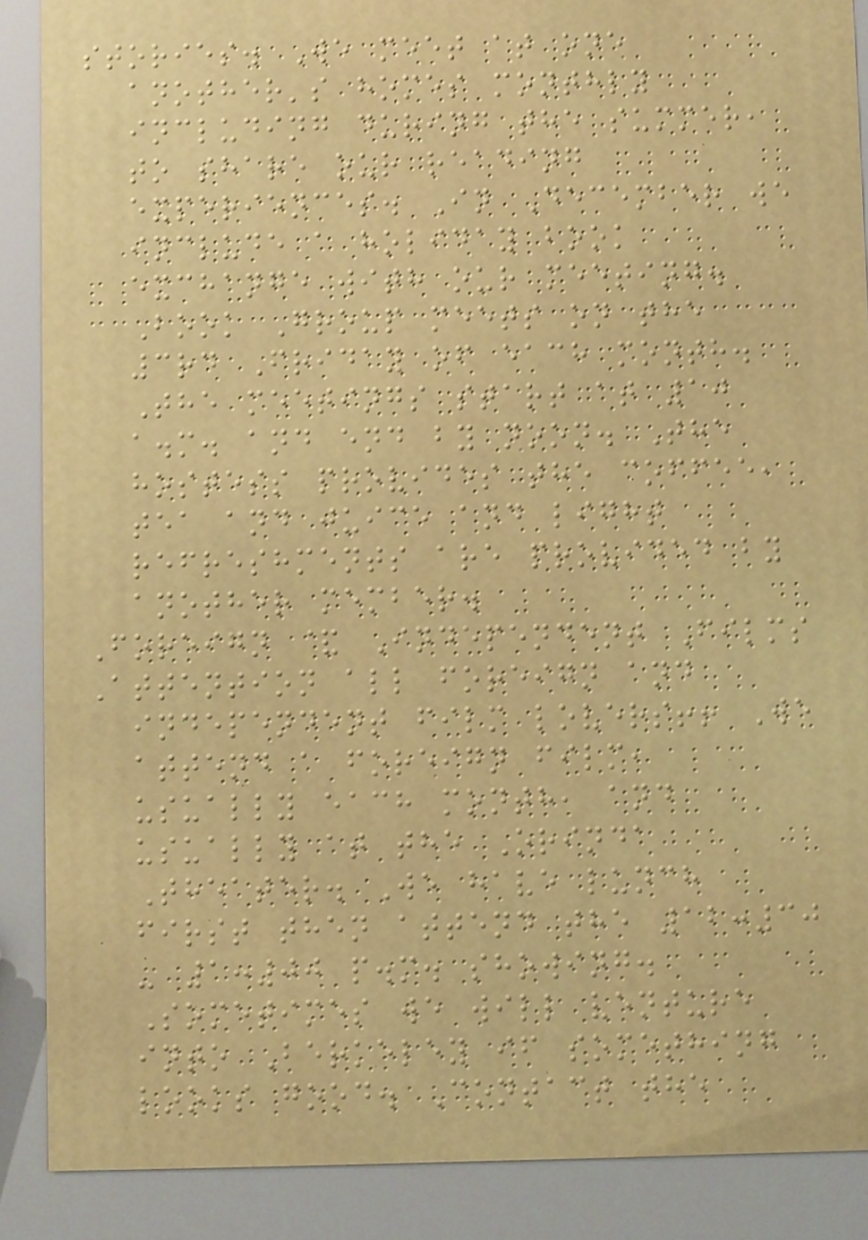stories. We meet at one
another's homes monthly
including during the summer,
to share our reading
experiences. In December we
include a holiday book
exchange with our meeting.
Book Group meets on the
3rd Friday of each month.
The meetings start at 10
a.m. and end by noon. The
hostess provides the coffee,
tea and juice and light
refreshments are provided by
another member.
Foreign & Independent Films
Attention all foreign and
independent film lovers!! We
attend a foreign film,
usually each month, and
usually at the Orinda
Theater. We have lunch
first then attend the 12:30
- 1:00 p.m. showing.
Sometimes we will venture
into Berkeley if something
looks good. Contact the
